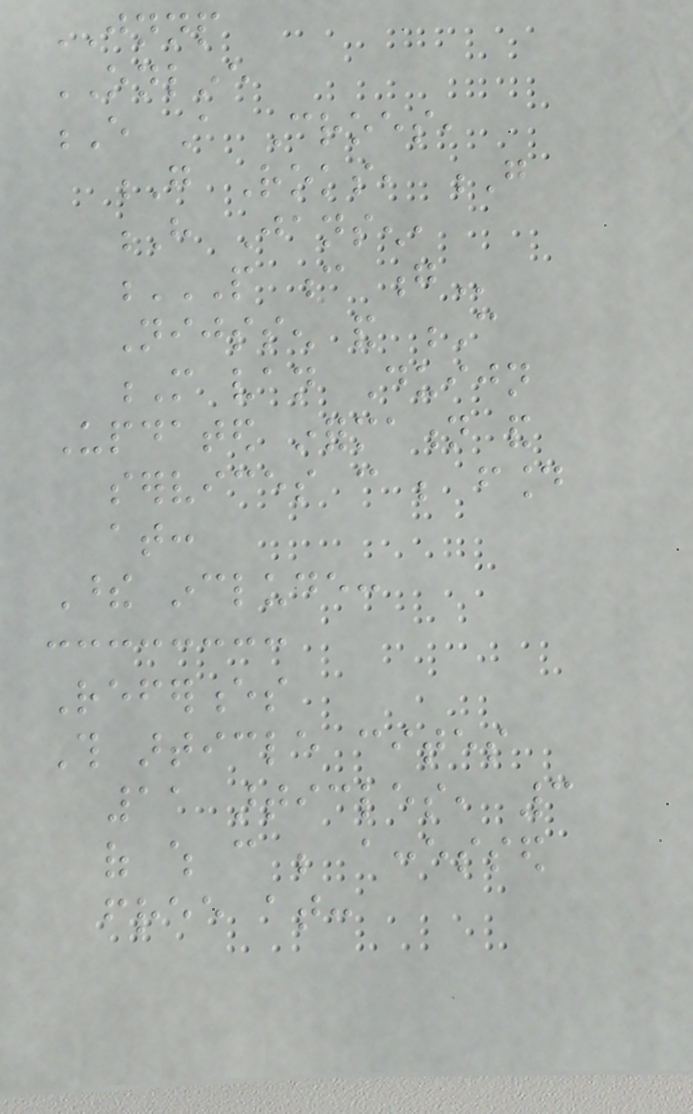JNNP
ONLINE
E A Croes,
G Roks, G
H Jansen,
P C G
Nijssen and C
M van Duijn
Updated information and
services can be found
at:
These include:
References
This article cites
11 articles, 3
of which can be accessed
free at:
